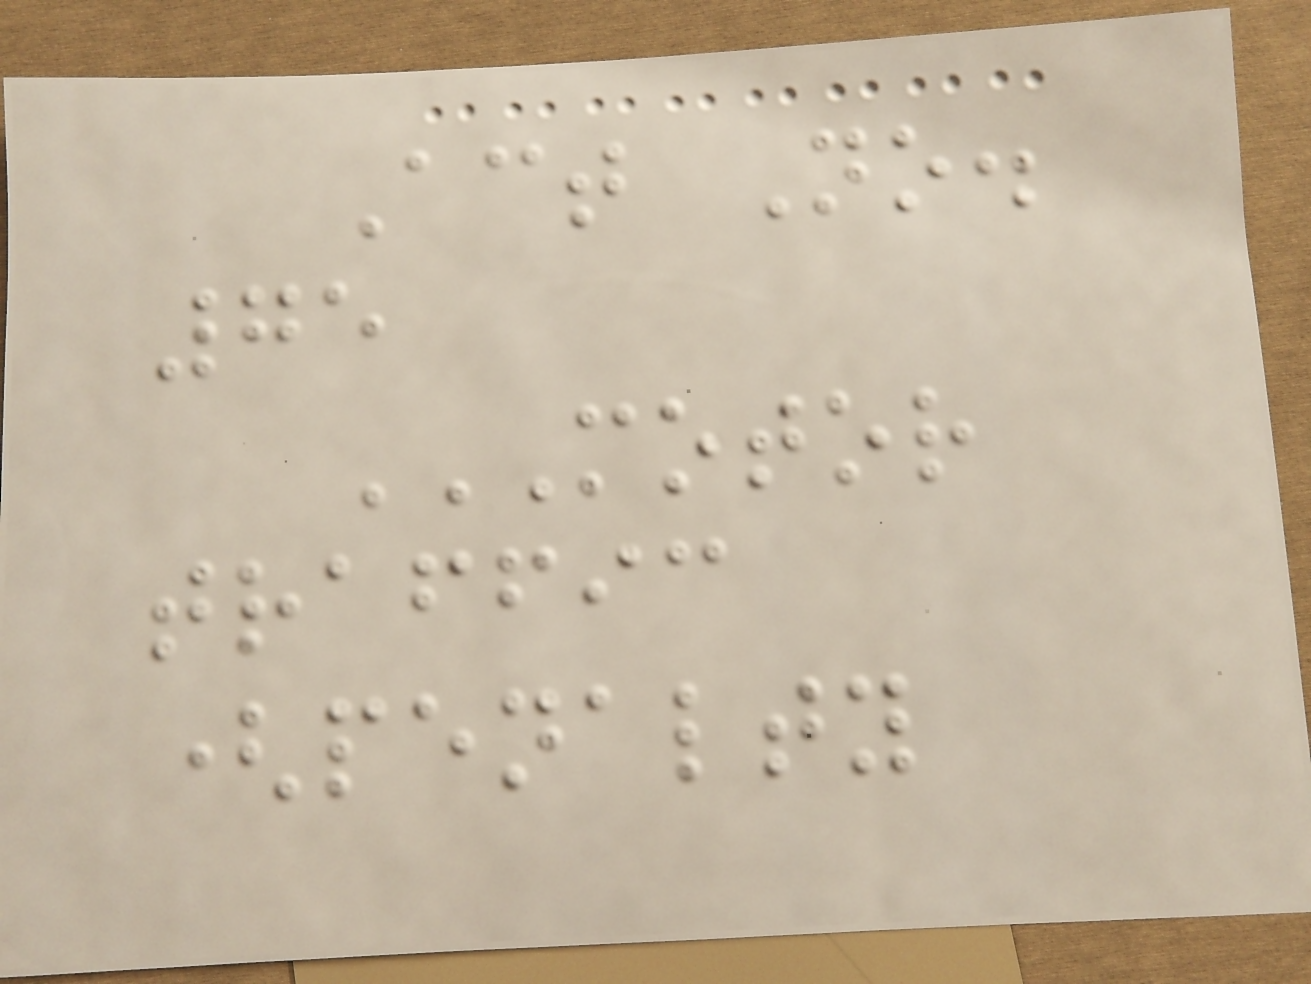Act No.
75
MOTOR
TRAFFIC
(PENALTY
